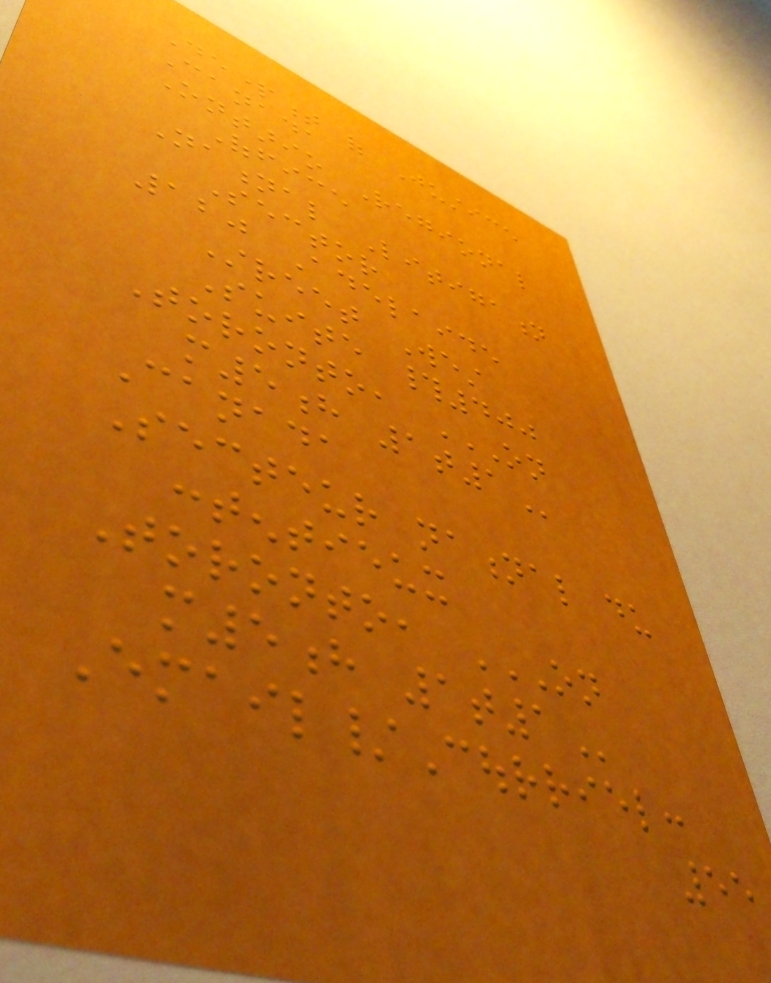Department of Justice
Canada
Ontario Regional
Office
National Litigation
Sector
120 Adelaide
Street West
Suite #400
Toronto, ON
M5H 1T1
Canada
Secteur national du
contentieux
Toronto, ON
M5H 1T1
Email/Courriel:
55
